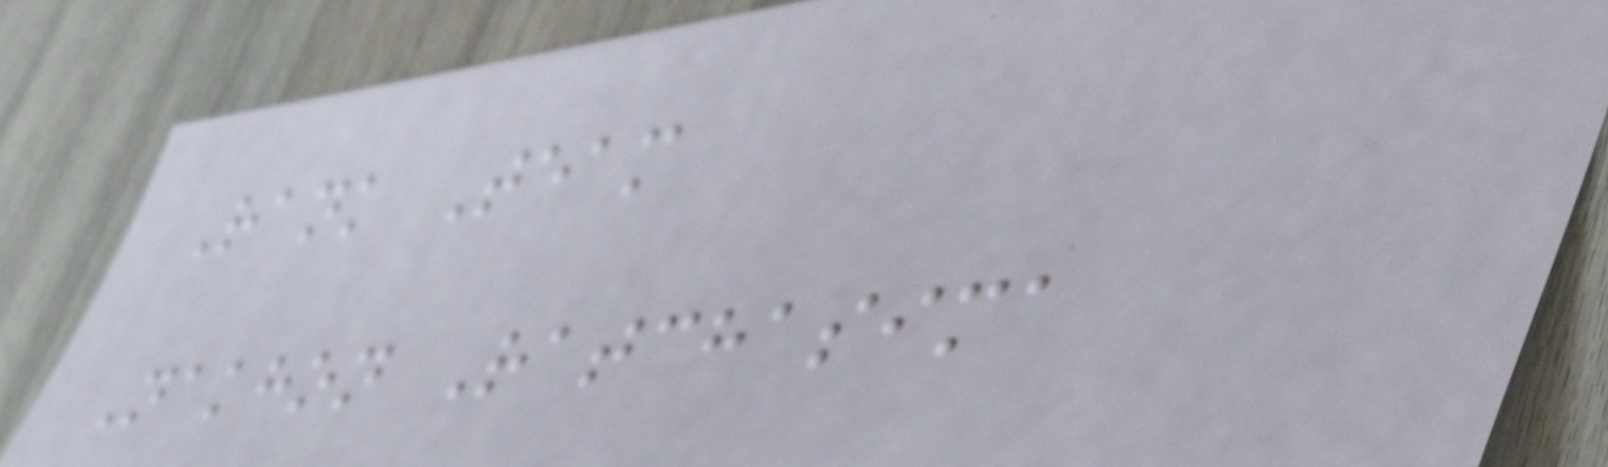Rank Team
Nakhon Ratchasima
